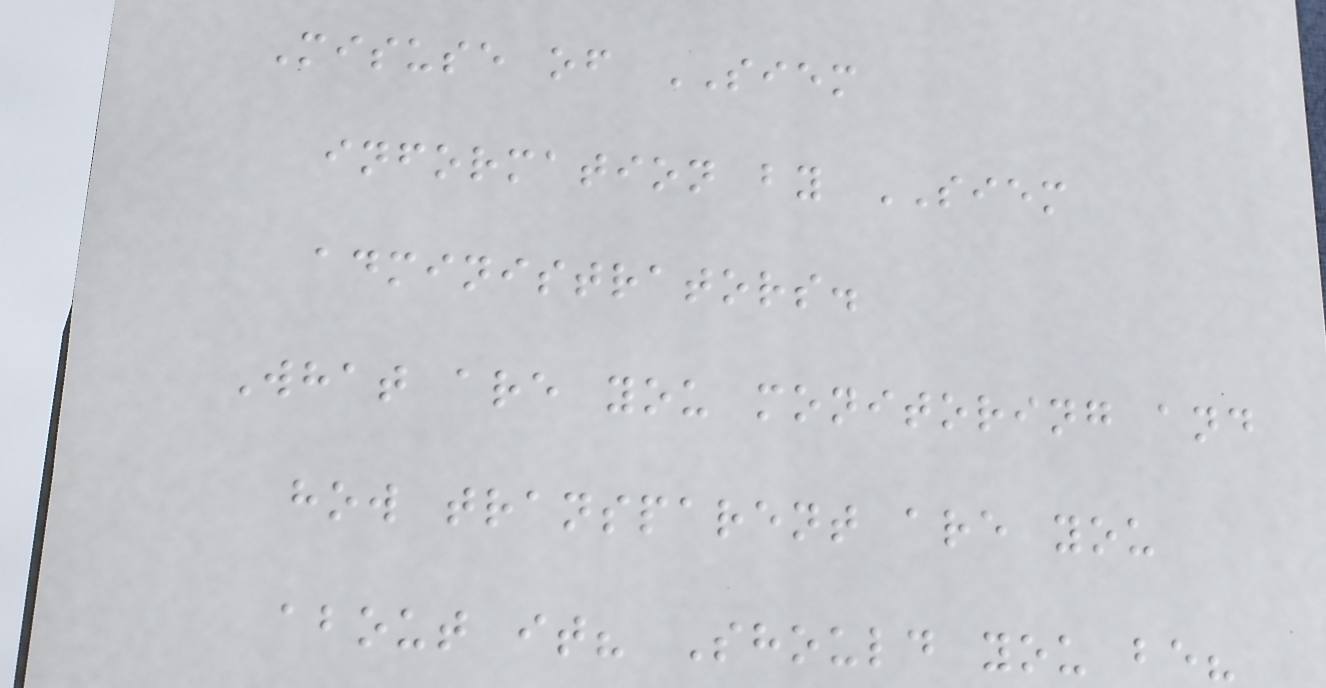Misuse of SIEM
information by SIEM
administrators.
What are you monitoring and
how transparent are you
about it? Should you be?
